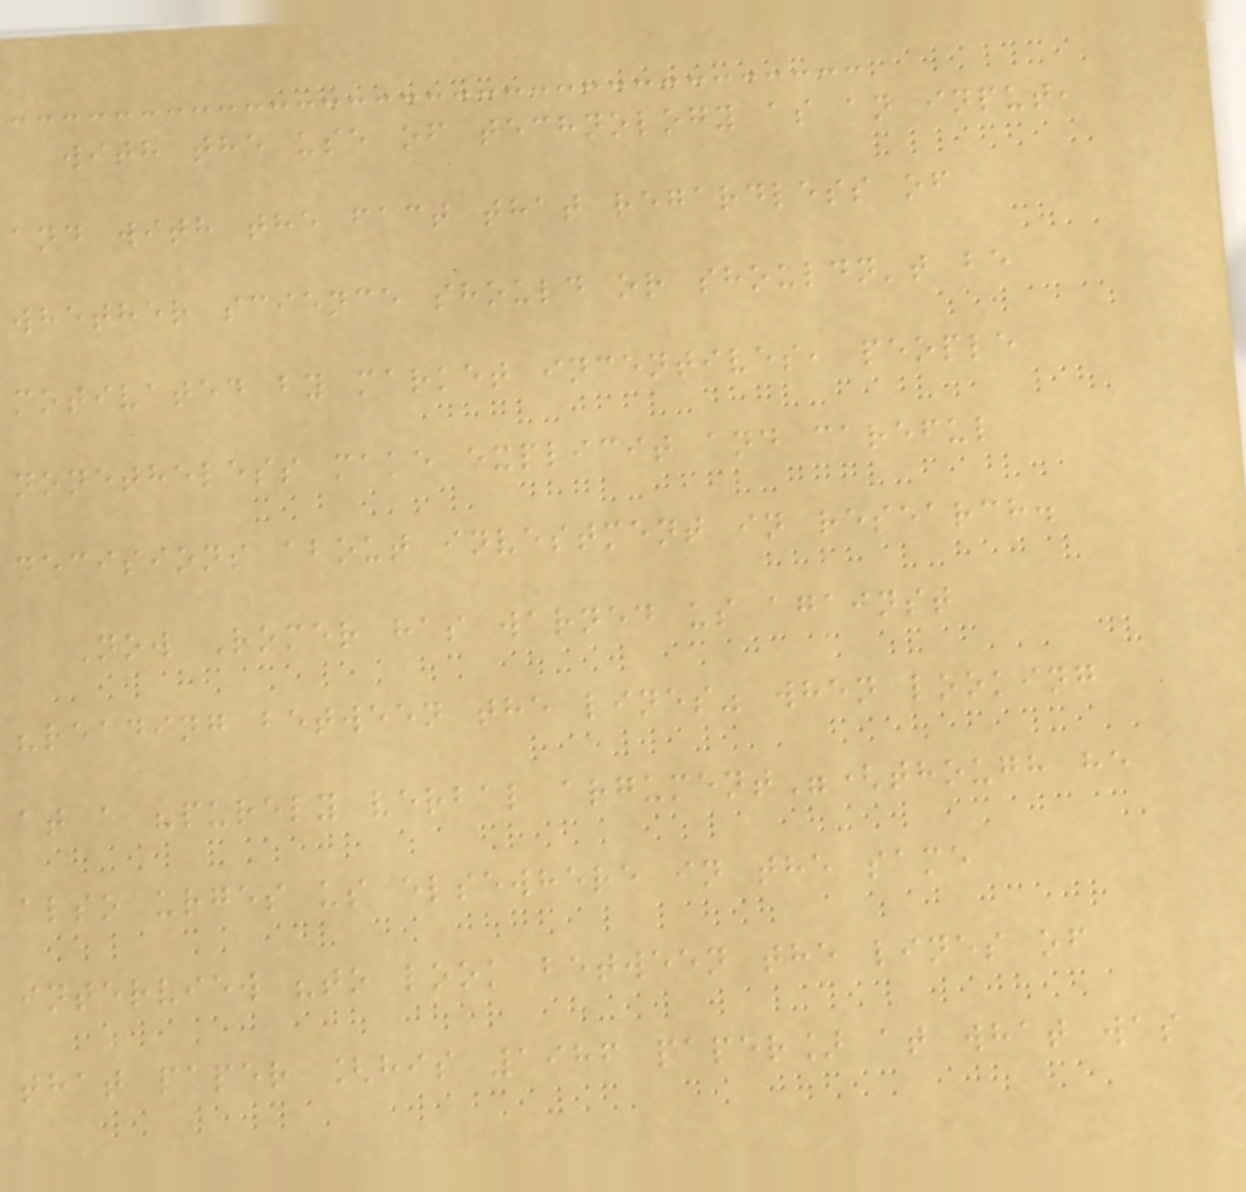with the use of technology as an input,
and with the fact that regardless of
whether science should or shouldn't be
motivated by market incentives, people
nonetheless make explicit and careful
decisions about investment in research.
Now Romer has warned us against
"reading between the lines" when looking
at a "purely verbal argument"(though he
also urges us elsewhere in the same
interview "to look between the lines of
that paper [his 1986 paper] at what was
